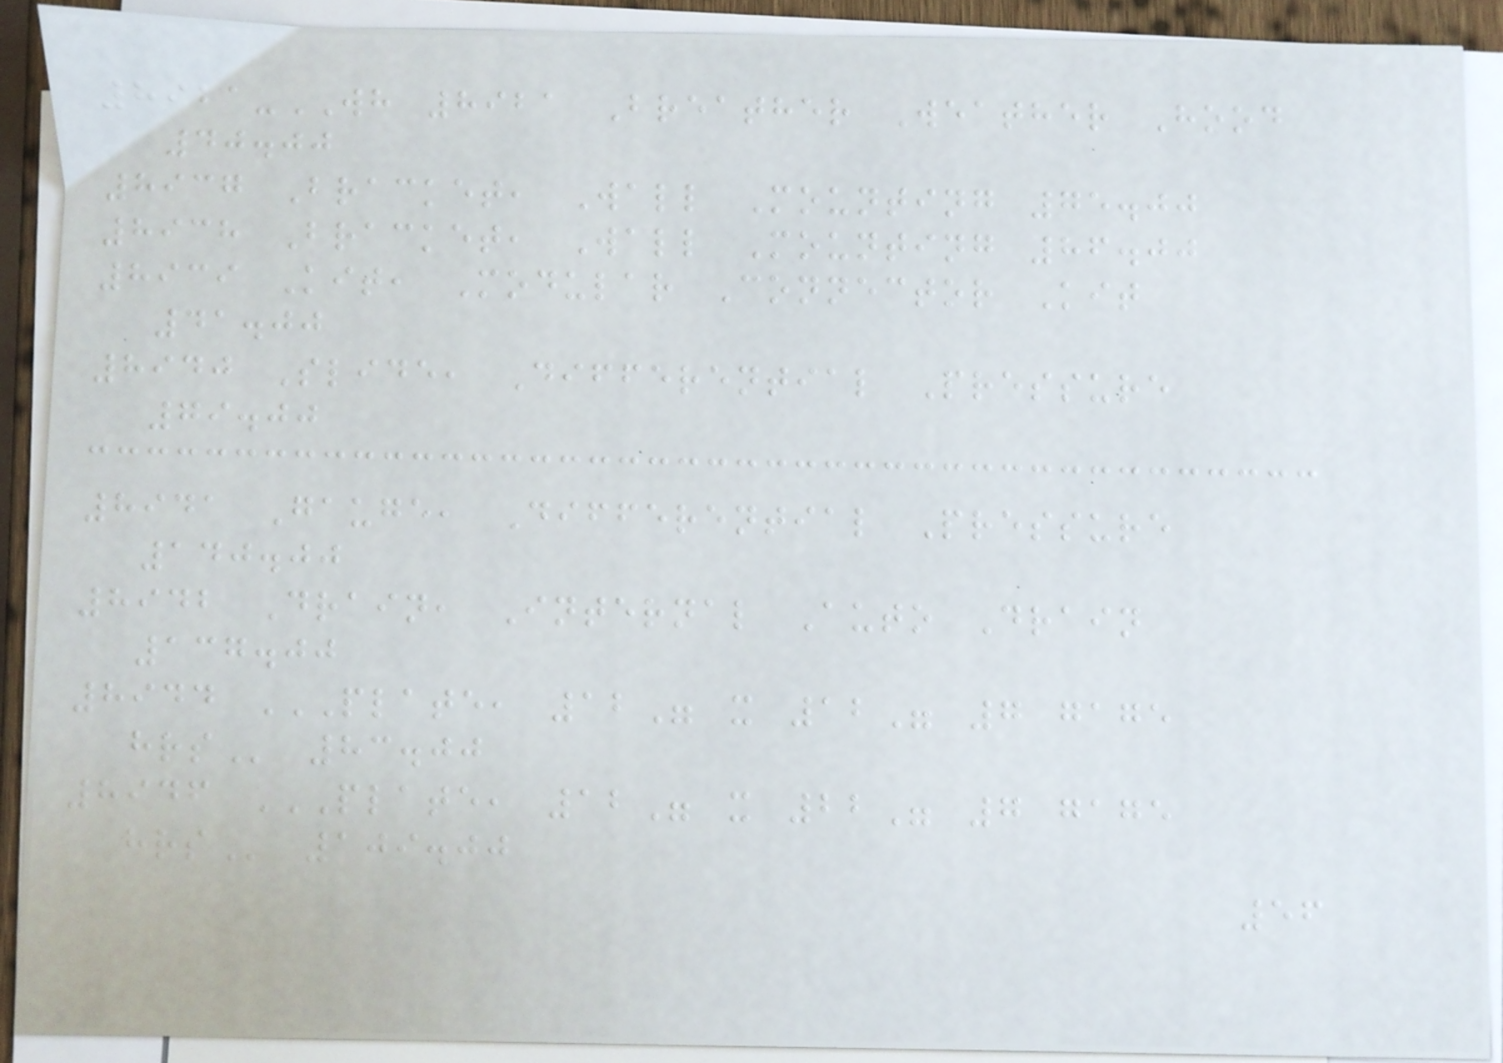8921-WH 8921 Breather Weather Hood
40.00
8937 Bracket, Wall Mounting 75.00
8938 Bracket, Wall Mounting 86.00
8939 Kit, Modular Connector Kit
41.00
8940 Slide, Differential Pressure
79.00
8941 Gauge, Differential Pressure
140.00
8942 Drain, Internal Auto Drain
137.00
8944 PLATE, 12" X 12" 7 GAGE
HRS 83.00
8946 PLATE, 12" X 22" 7 GAGE
HRS 109.00
56
